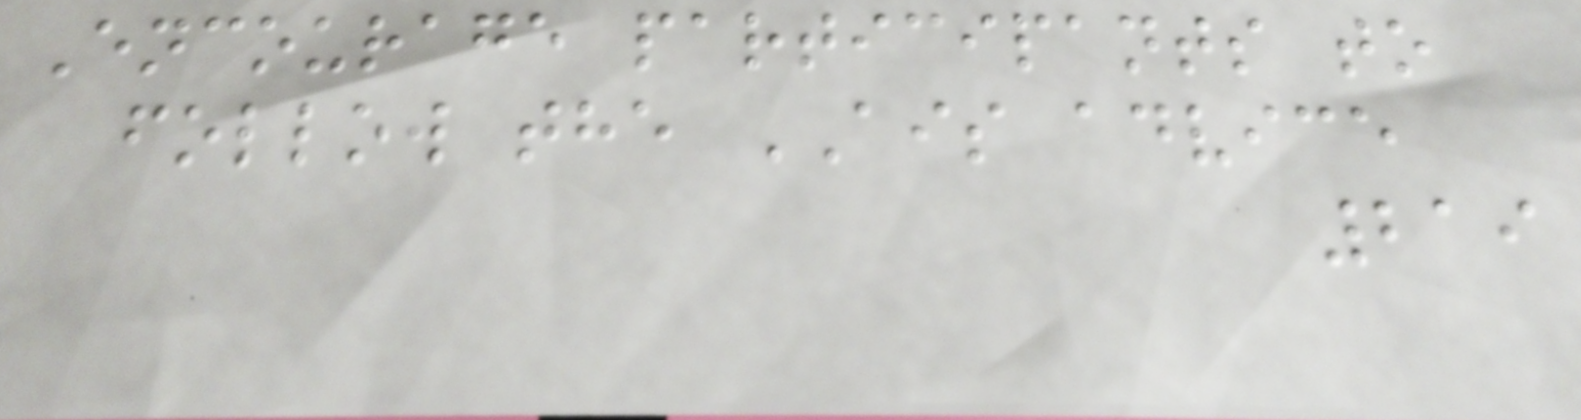Encourage participants to
follow the AIS advice
219
